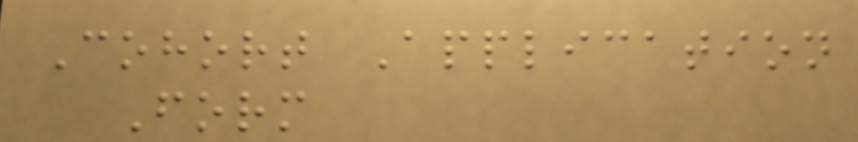Cohort Application
Form
